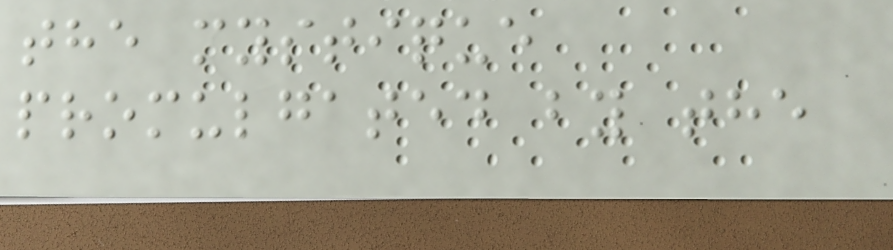the mystique
promulgated by the
